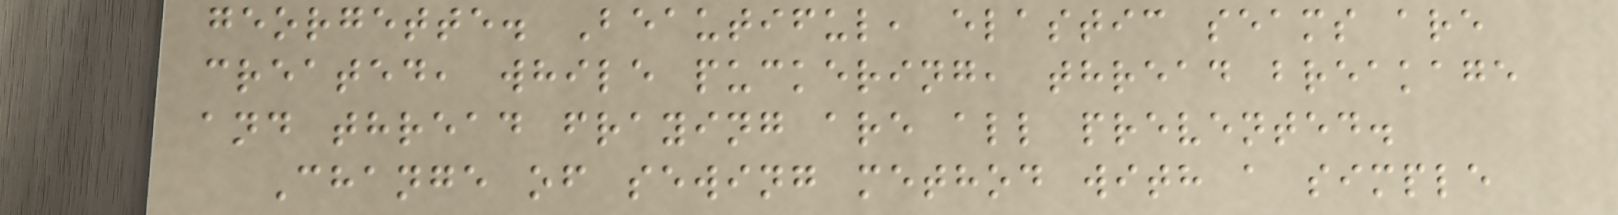georgette. Beautiful, elastic seams are
created, while puckering, thread breakage
and thread fraying are all prevented.
Change of sewing method with a simple
